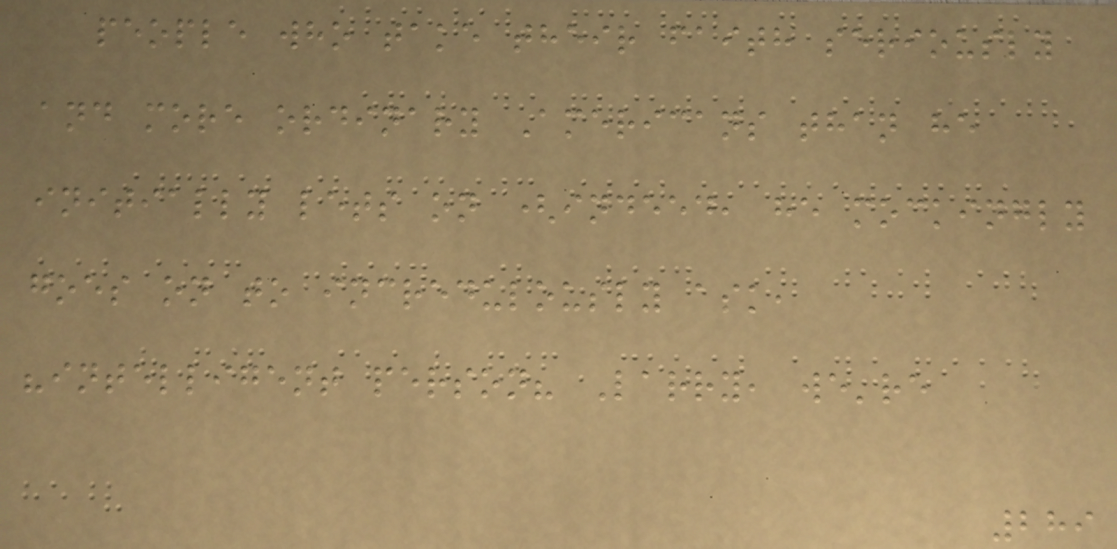people who take their faith seriously
and more ordinary Americans than he
initially lets on (indeed, he mockingly
goes on to incredulously ask,
"intelligent person? Larry, we're
289
